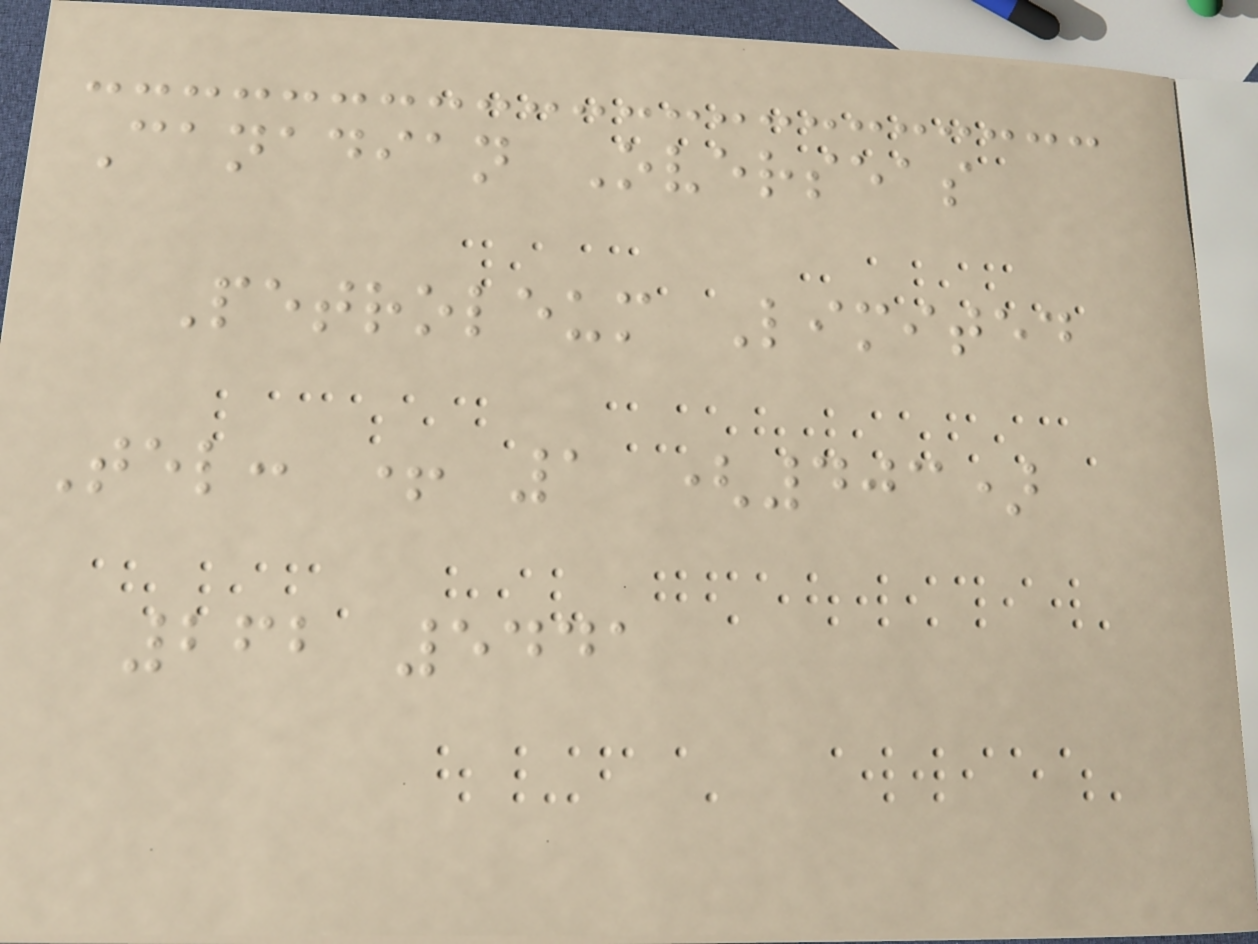Canadian Overseas
Petroleum Limited
Tel: + 1 (403)
262 5441
